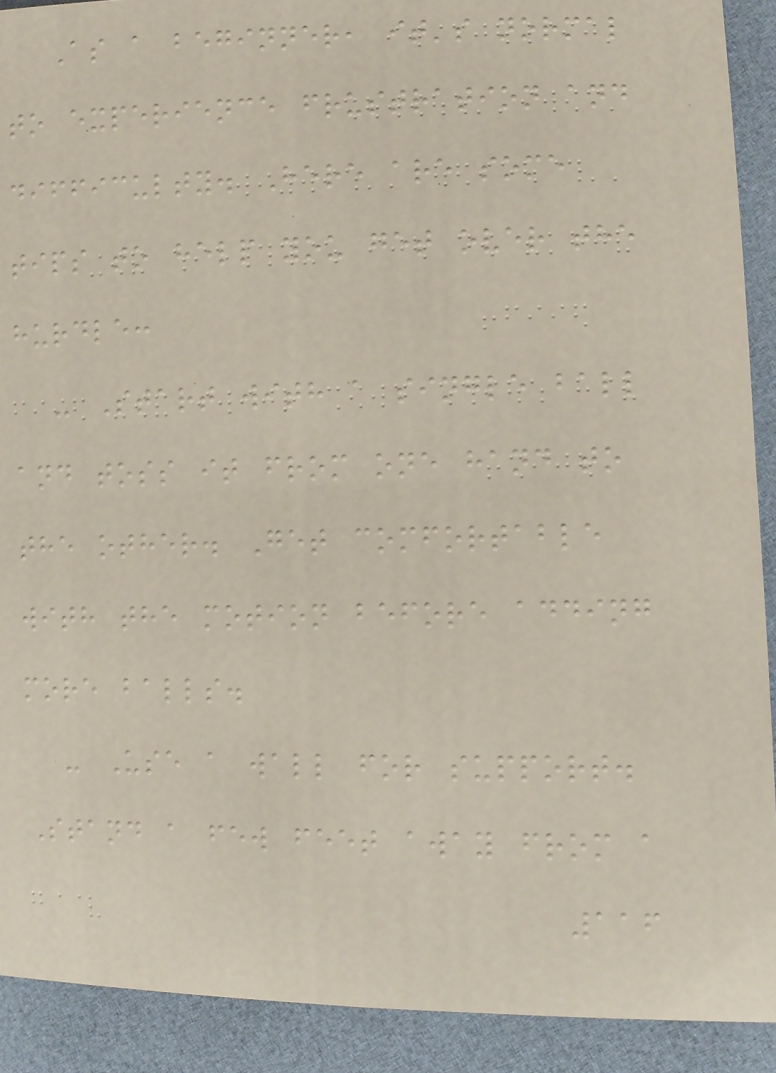As a beginner, it's normal
to experience frustration and
difficulty. Here are some
tips to help you get over the
hurdle:
- Start with a single ball
and toss it from one hand to
the other. Get comfortable
with the motion before adding
more balls.
- Use a wall for support.
Stand a few feet away from a
116
